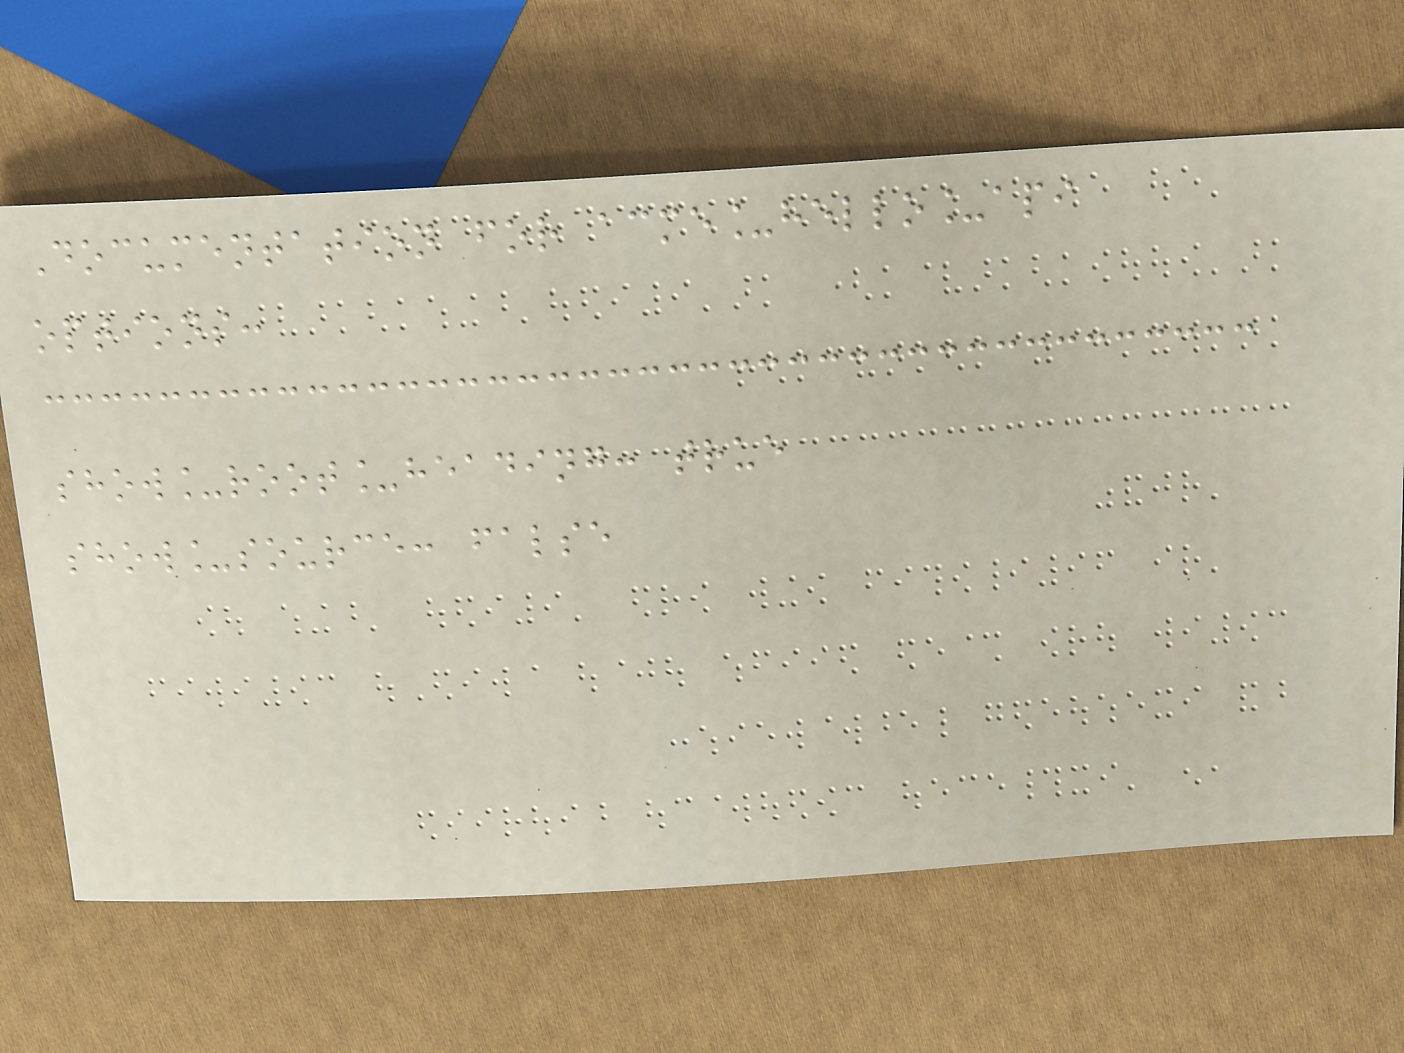Documentation for acme_hello_api
options:
show_root_heading: true
show_source: false
